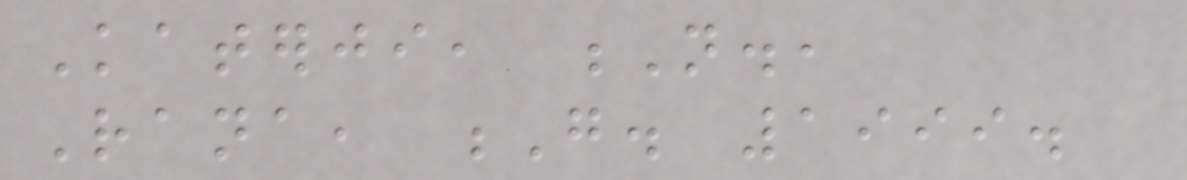Katerji, N.,
Rana, G. 1999.
